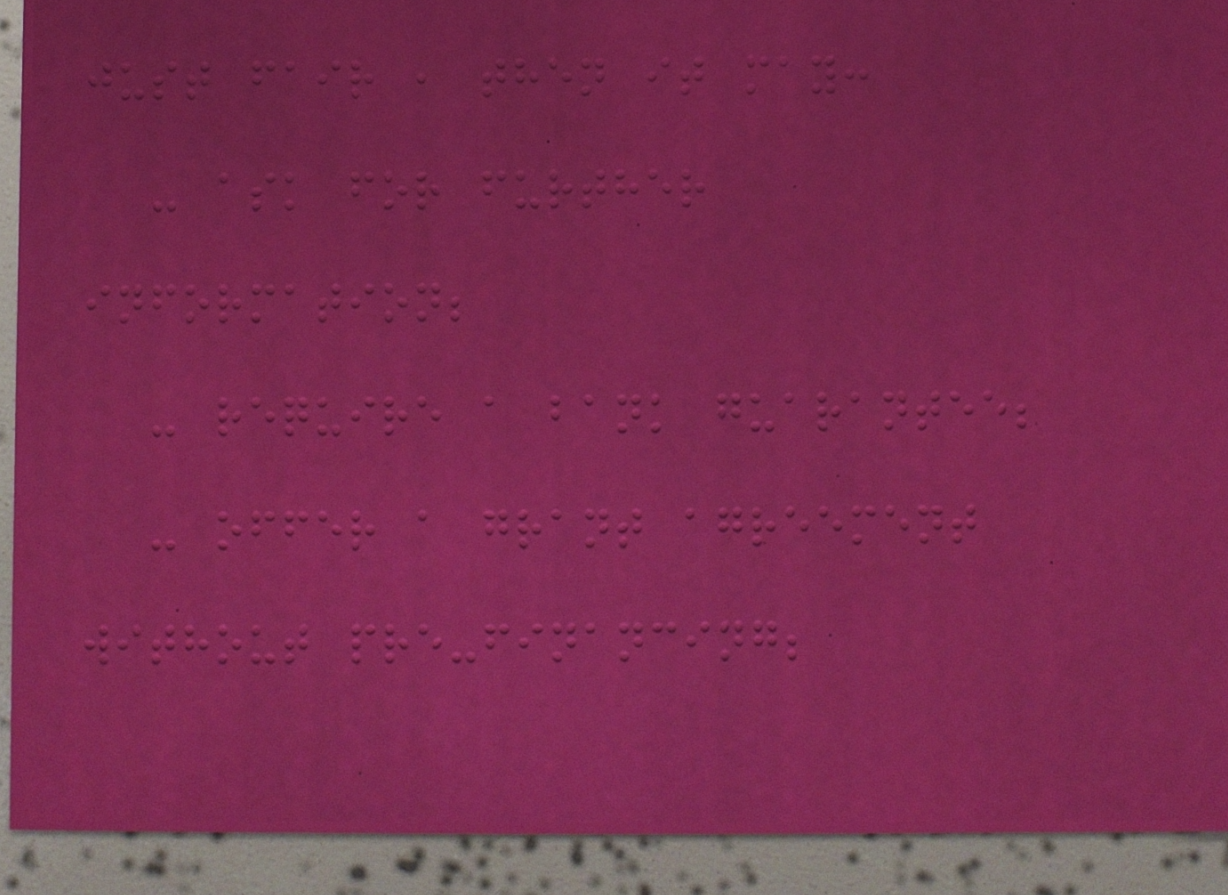just fair , then it may:
- ask for further
information;
- require a bank guarantee;
- offer a grant agreement
without pre-financing;
